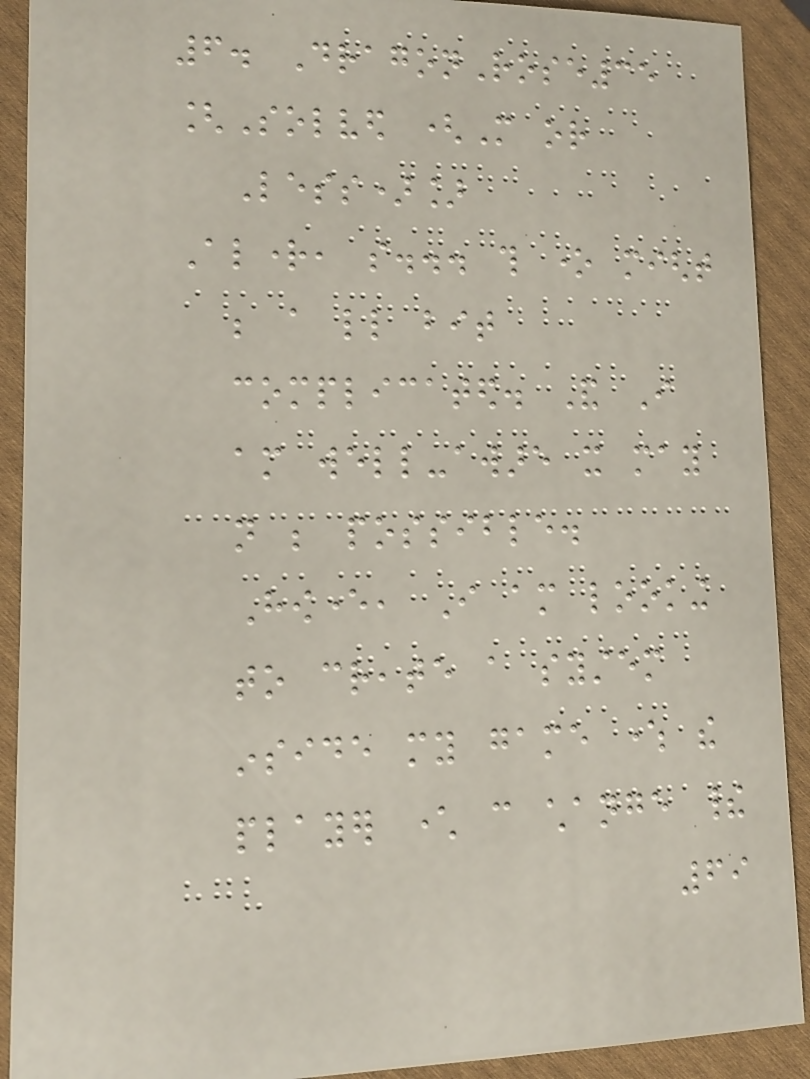6. DragonRose35
[Solved (More or
Less)]
Alright, so... this one might
be a little bit
complicated. And I
am well-aware it may
not be possible.
However, I am looking
to create a system
inside my game where the
player character can change their
69
